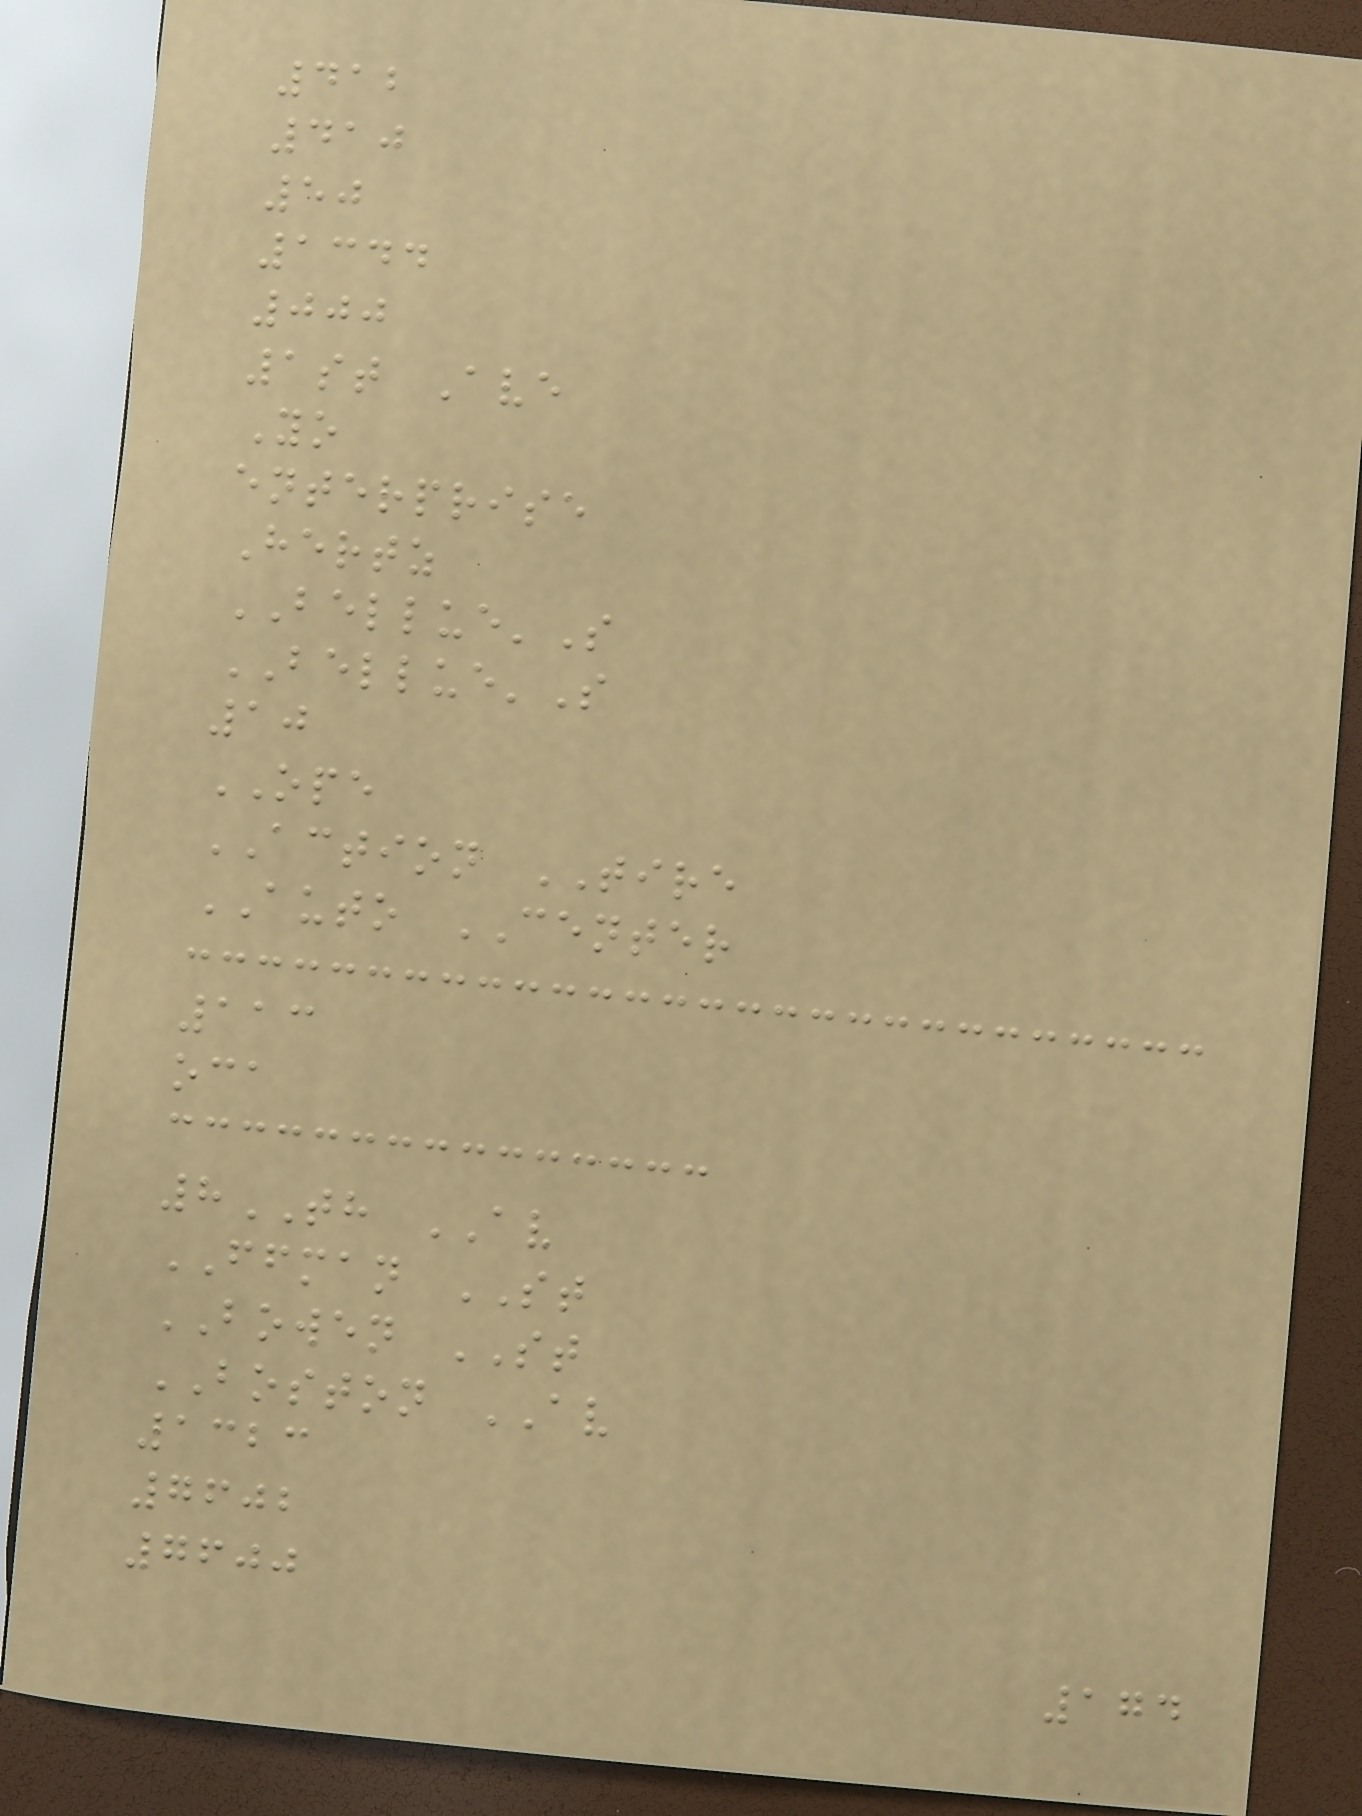412
410
50
1344
000
1st Ave
Yo
enterprise
Hertz
BELLUE'S
BELLUE'S
10
OPE
ACTION TIRE
AUTO CENTER
113
oca
8TH AV
FFMAN ST
BOWEN ST
BOSTON AV
1323
7602
7600
174
